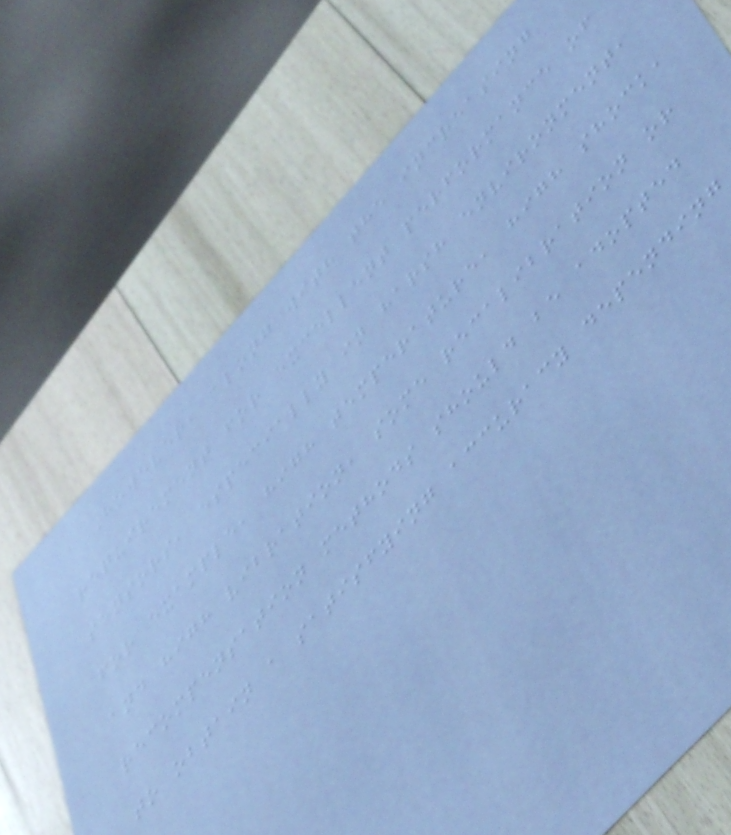However, along with the increasing
requirement for excellent performance of
sensors, especially in harsh environment,
for example, high temperature, high shock,
and high vibration, some recalibration or
recompensation methods should be adopted
to obtain a satisfying accuracy depending
